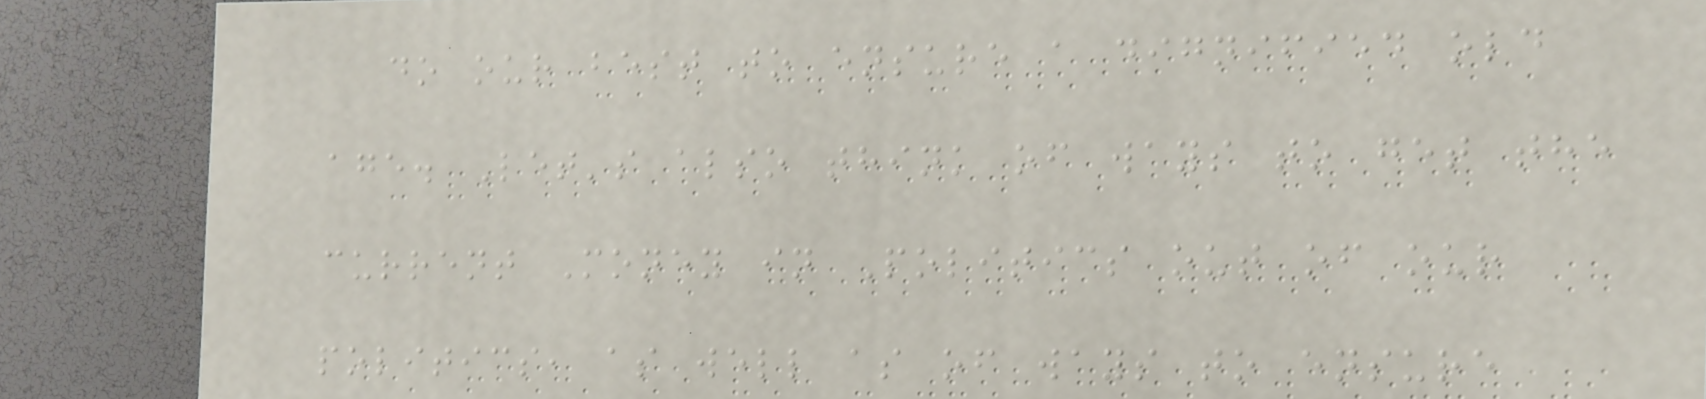do our best to ensure a dignified old
age. Let's also think of ways to get the
current Money in Politics out of our
politics, as well as of ways to ensure
